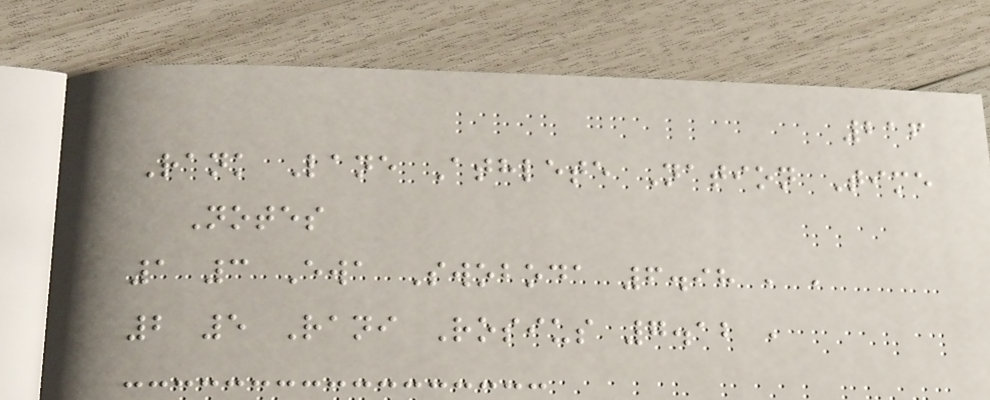216
Rank Lane Athlete Nation Time
Notes
1 3 Ewa Swoboda 6.98 , ,
2 5 Rani Rosius 7.12 ,
